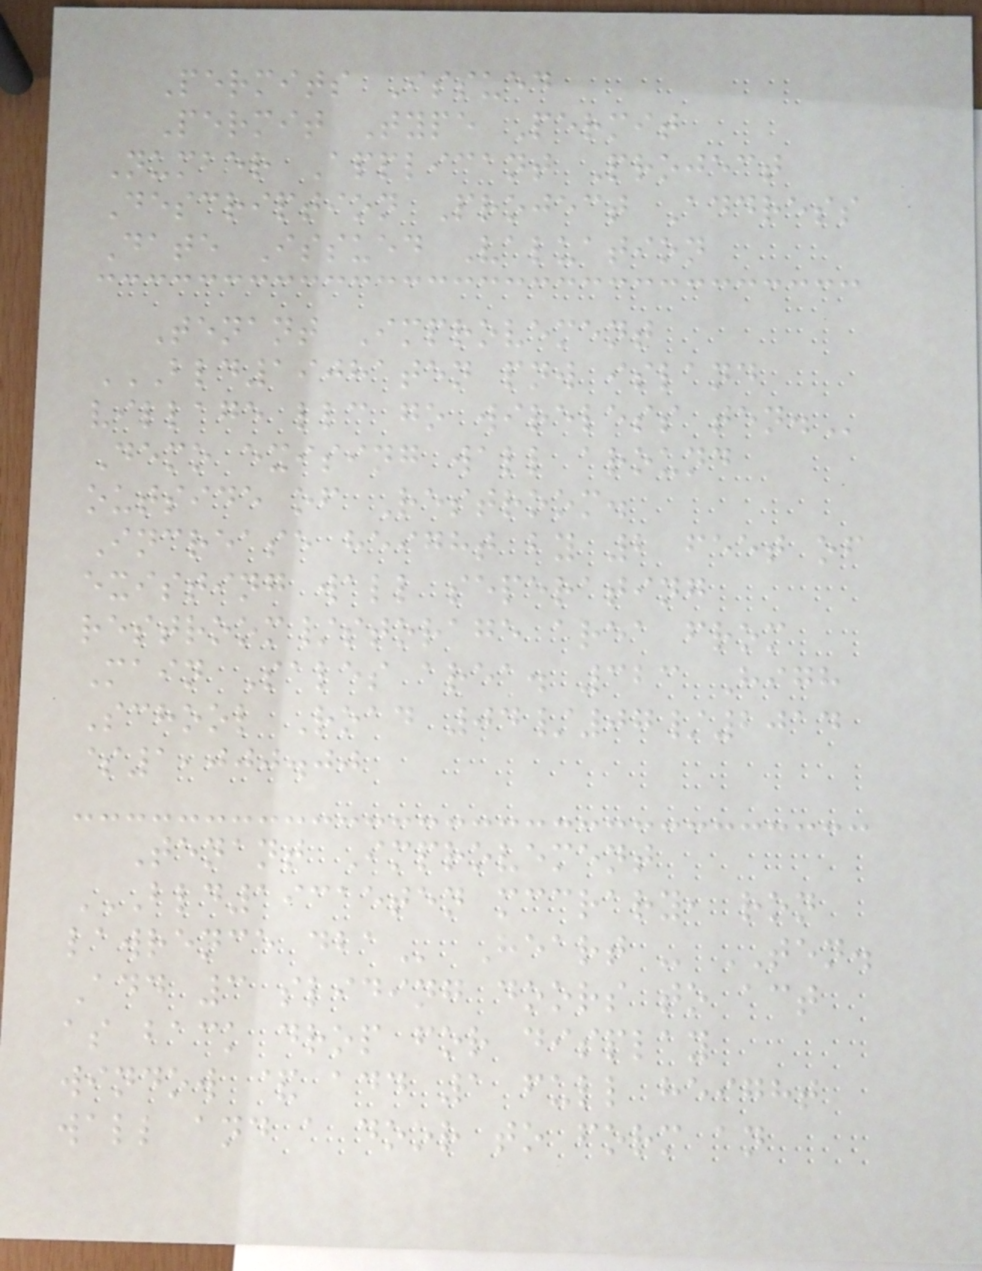Permits Issued
Permit Type Permit
Number Applicant Project
Description Project Address
Date Issued Valuation
Tenant Improvement
BLD19081TEN PNW ISLAND
VILLAGE LLC GO WIRELESS TEN.
Demo exising wall around
outside of Restroom.
Increase height by 2 feet of
existing wall seperating
restroom/storage area from
Main Sales area. 323 High
School Road 04/07/2014
$1,000.00
Tenant Improvement
BLD19315TEN MCCRARY, RON
LAWRENCE DBA Heart - TEN.
Add 3 sliding doors to act
as back drop for display
window & add 1 full height
wall and a door to form an
